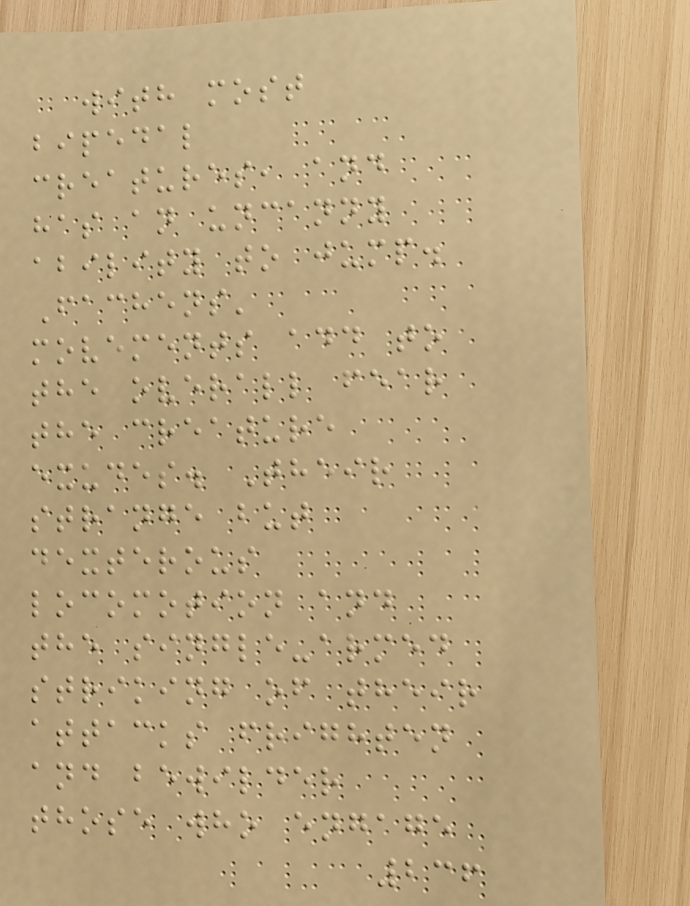with most
bipedal
creatures, and
has an uncanny
ability to jump.
Fachens'
movements add to
the overall fear
the creature
exudes. Their
strange but
dexterous
locomotion and
the single-armed
striking of their
attacks frighten
and bewilder
those who engage
236
